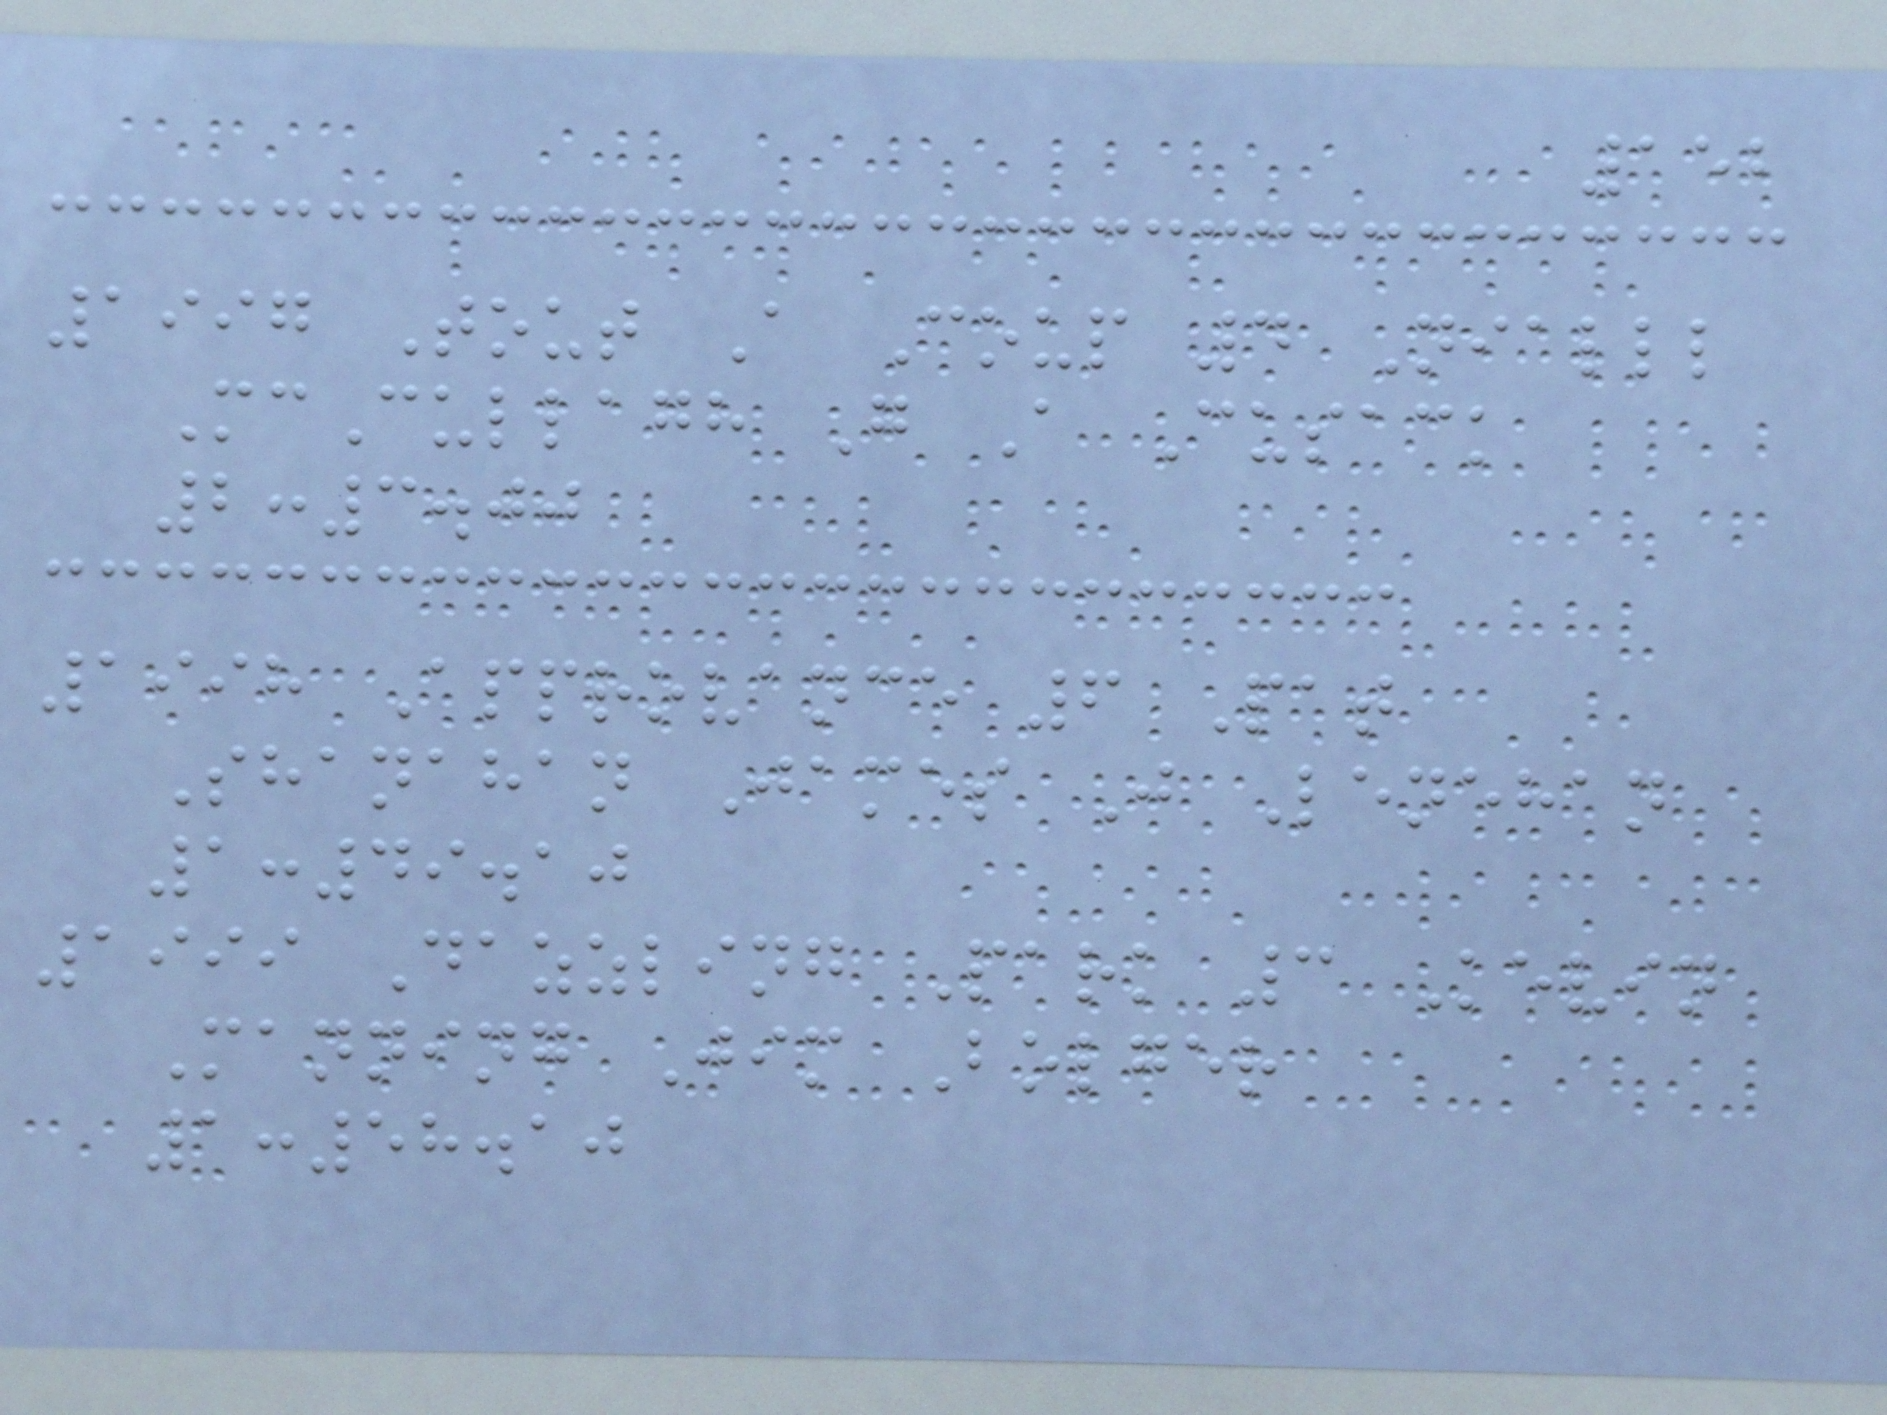152
1997 Tout A Coup 4 Nialll
McCullagh G A Cusack
2:3.00
1998 Approvance 6 Pat
Shanahan James J Lenehan
1:49.10
1999 Dazzling Park 3 Kevin
Manning Jim Bolger
1:58.10
